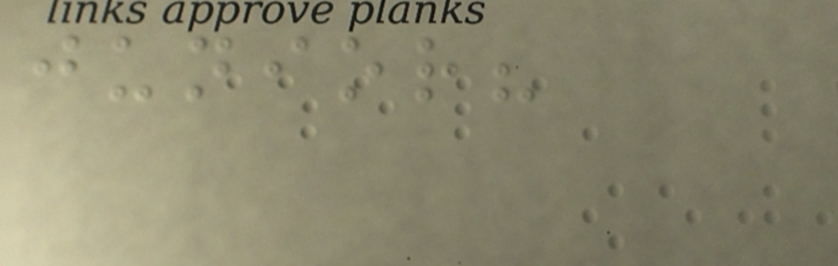junior?
